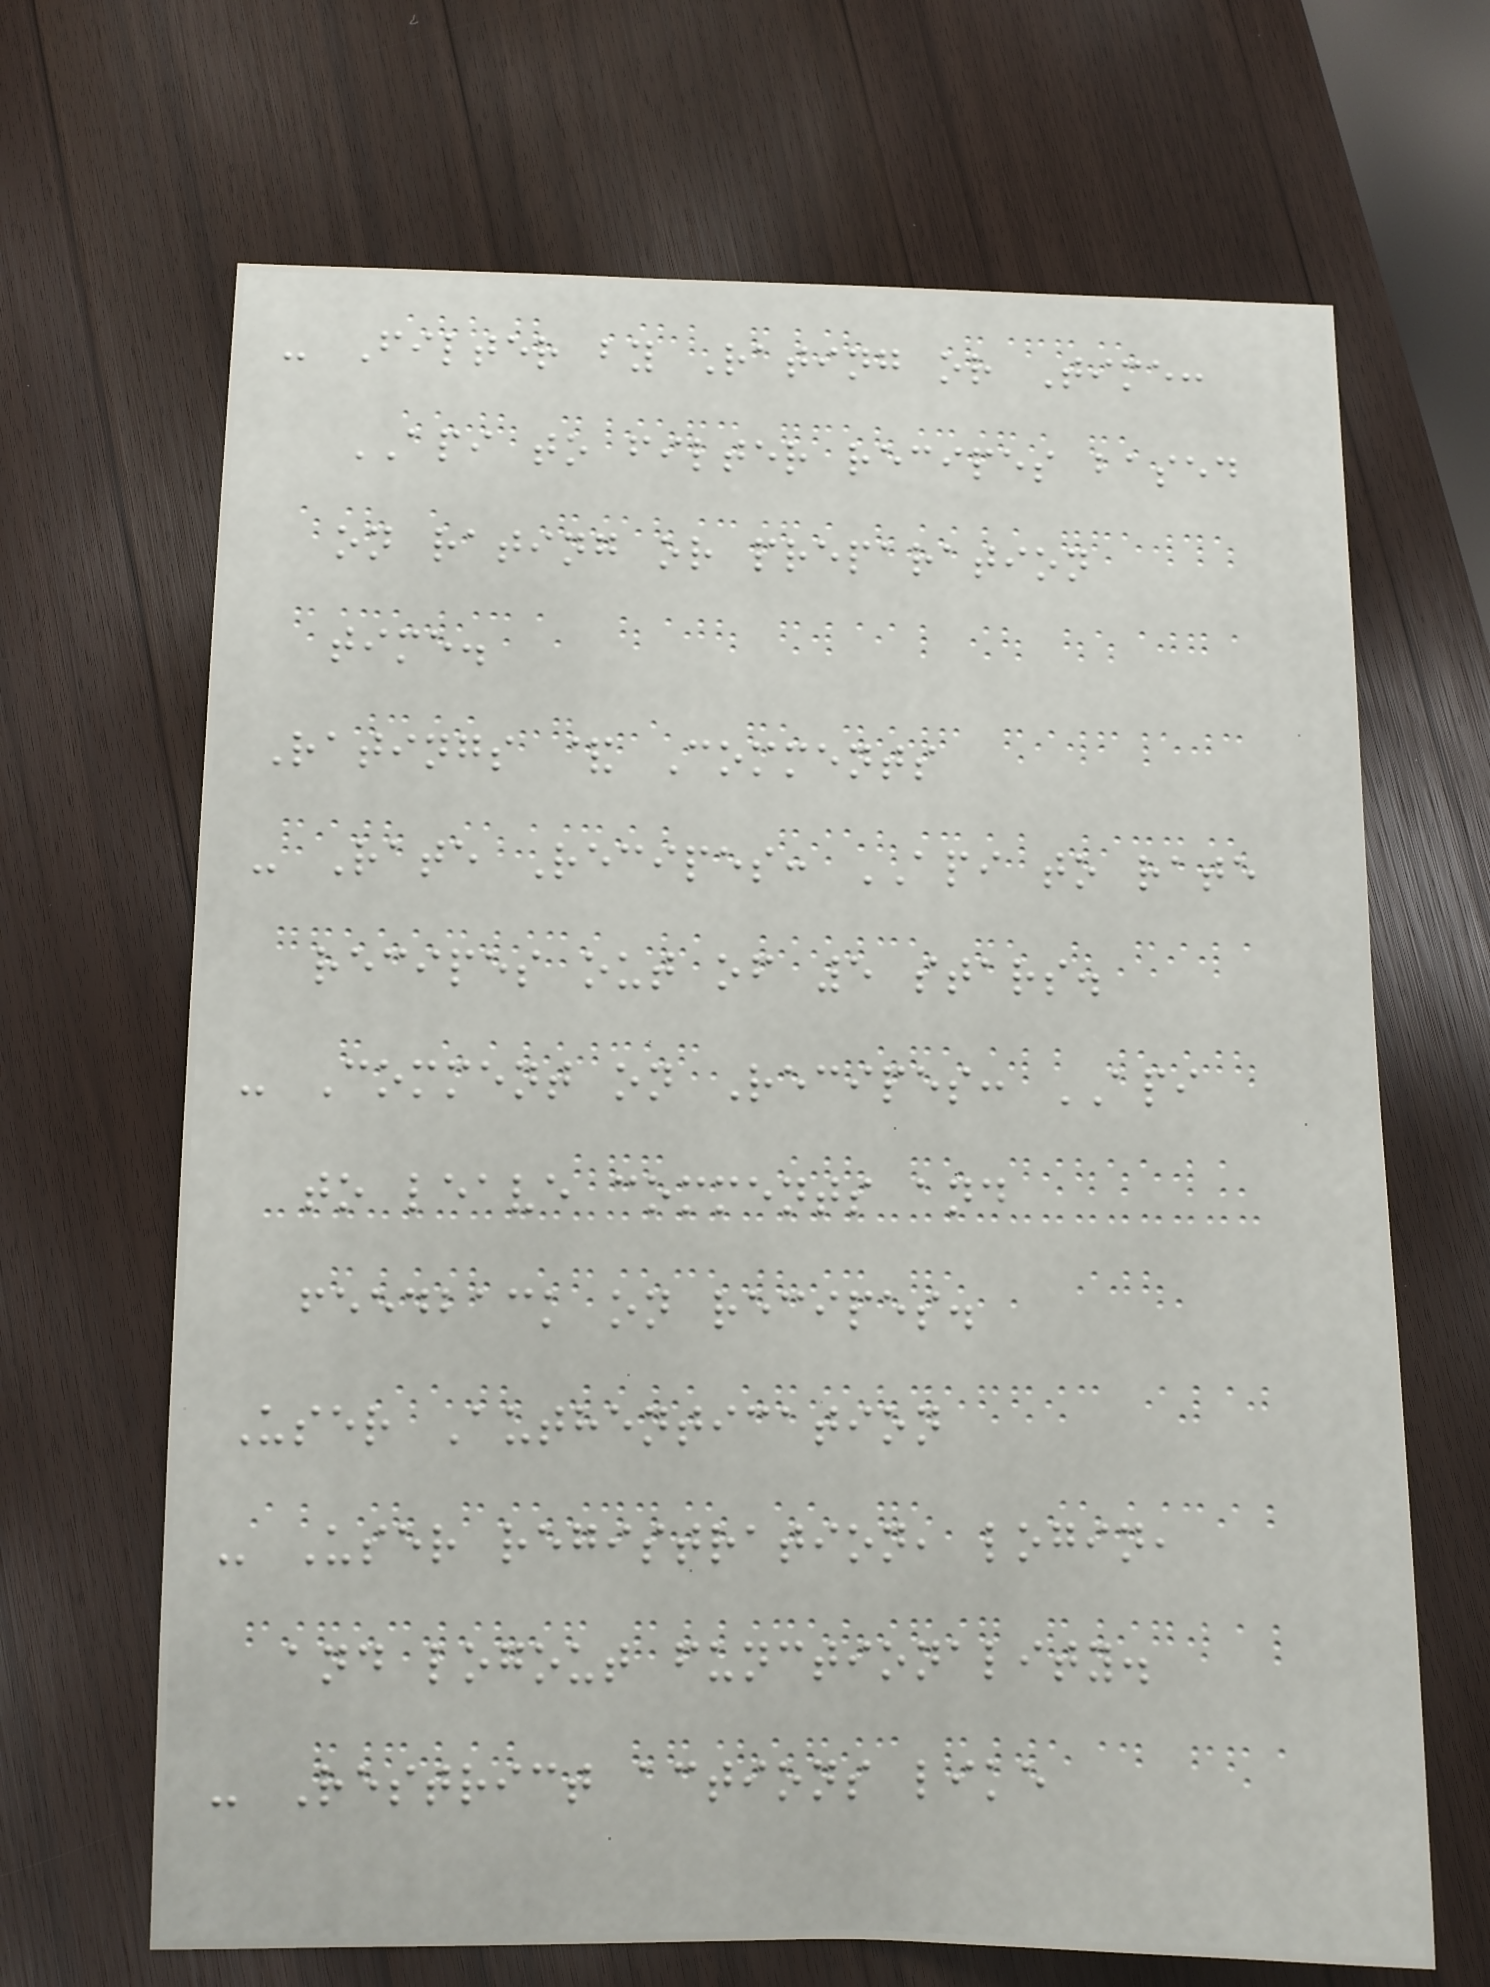- Filter by Rating or Time:
API to filter recipes based
on rating or preparation
time.
Ratings & Comments
- Rate Recipes: API to rate
recipes out of 5 stars.
- Comment on Recipes: API
to leave comments and
feedback on recipes.
User Authentication
- User registration, login,
and logout functionality.
- Restrict actions like
